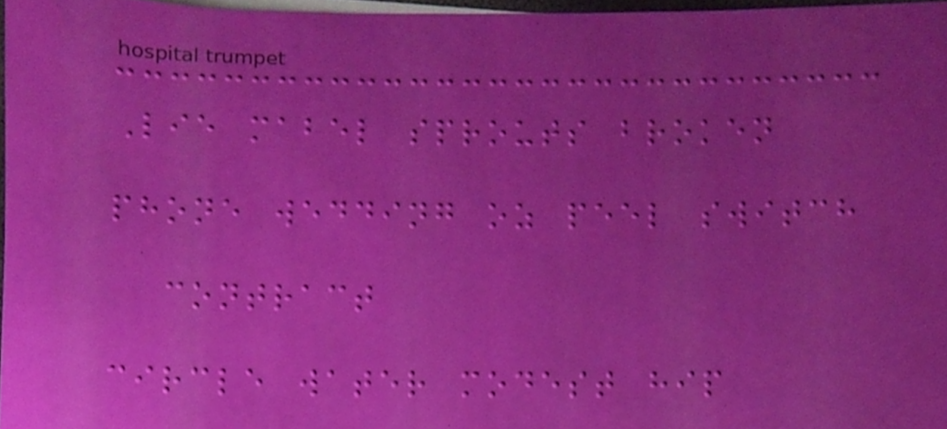Lie mabel sprouts broken
phone wedding oz peel switch
contract
circle water modest hip
